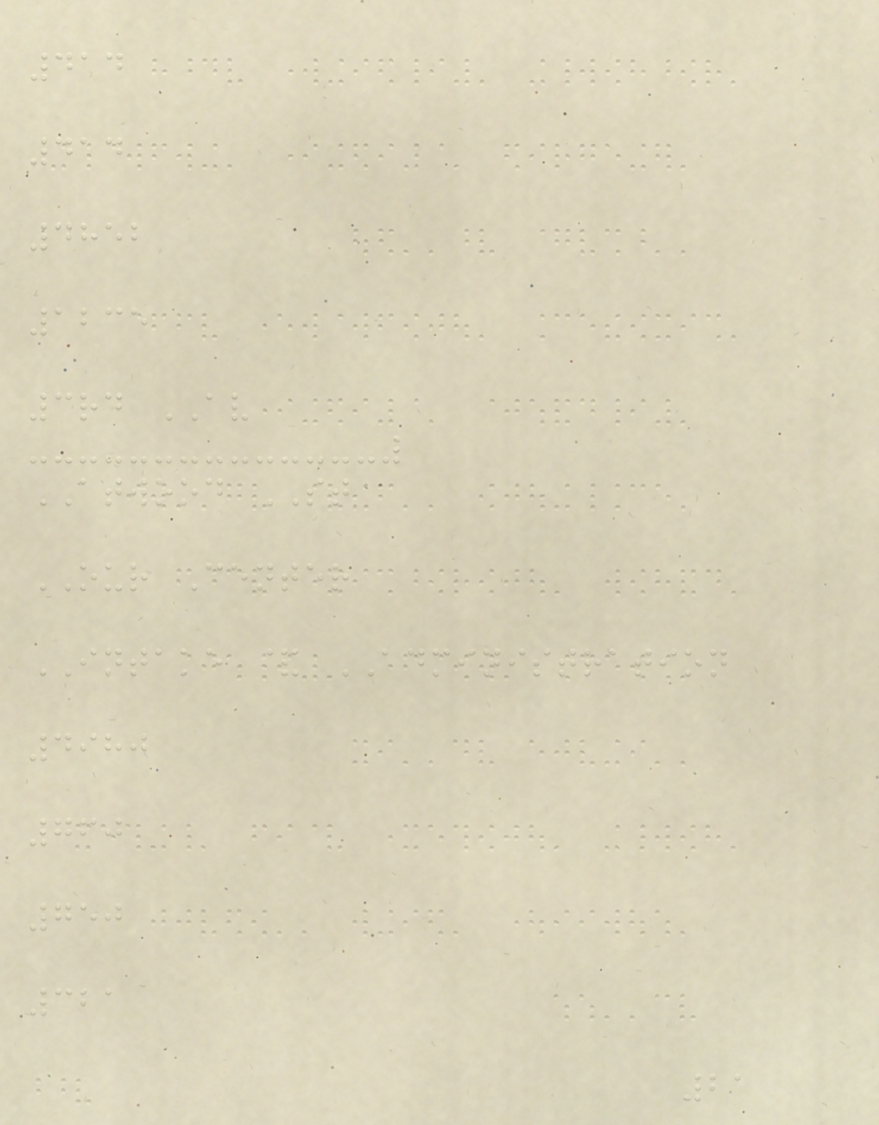414
414
4852
1235
3rd AV
ATWOOD ST
OUR Center
INTAKE & ADMINISTRATION
4980
760
750
321
21
